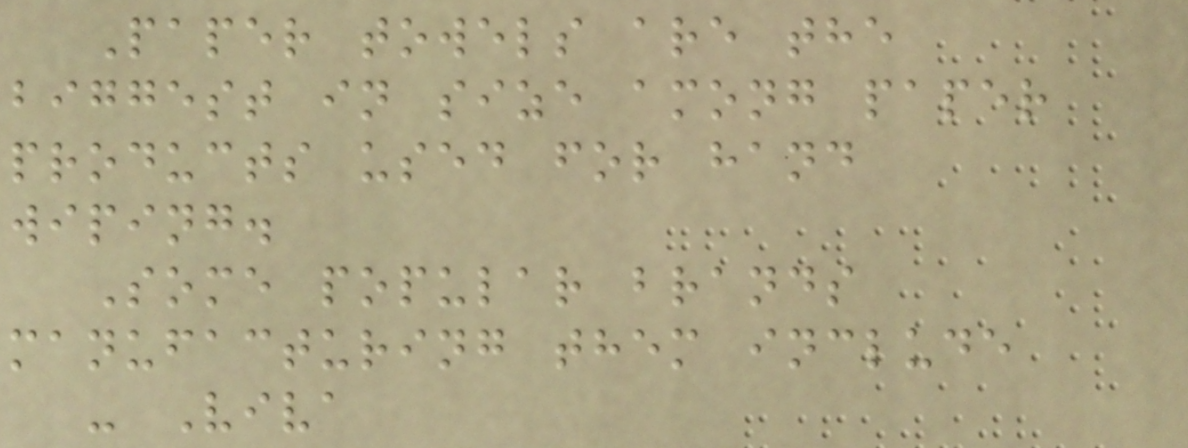Paper towels are the
biggest in size among paper
products used for hand
wiping.
Some popular brands
manufacturing them include
- Viva
